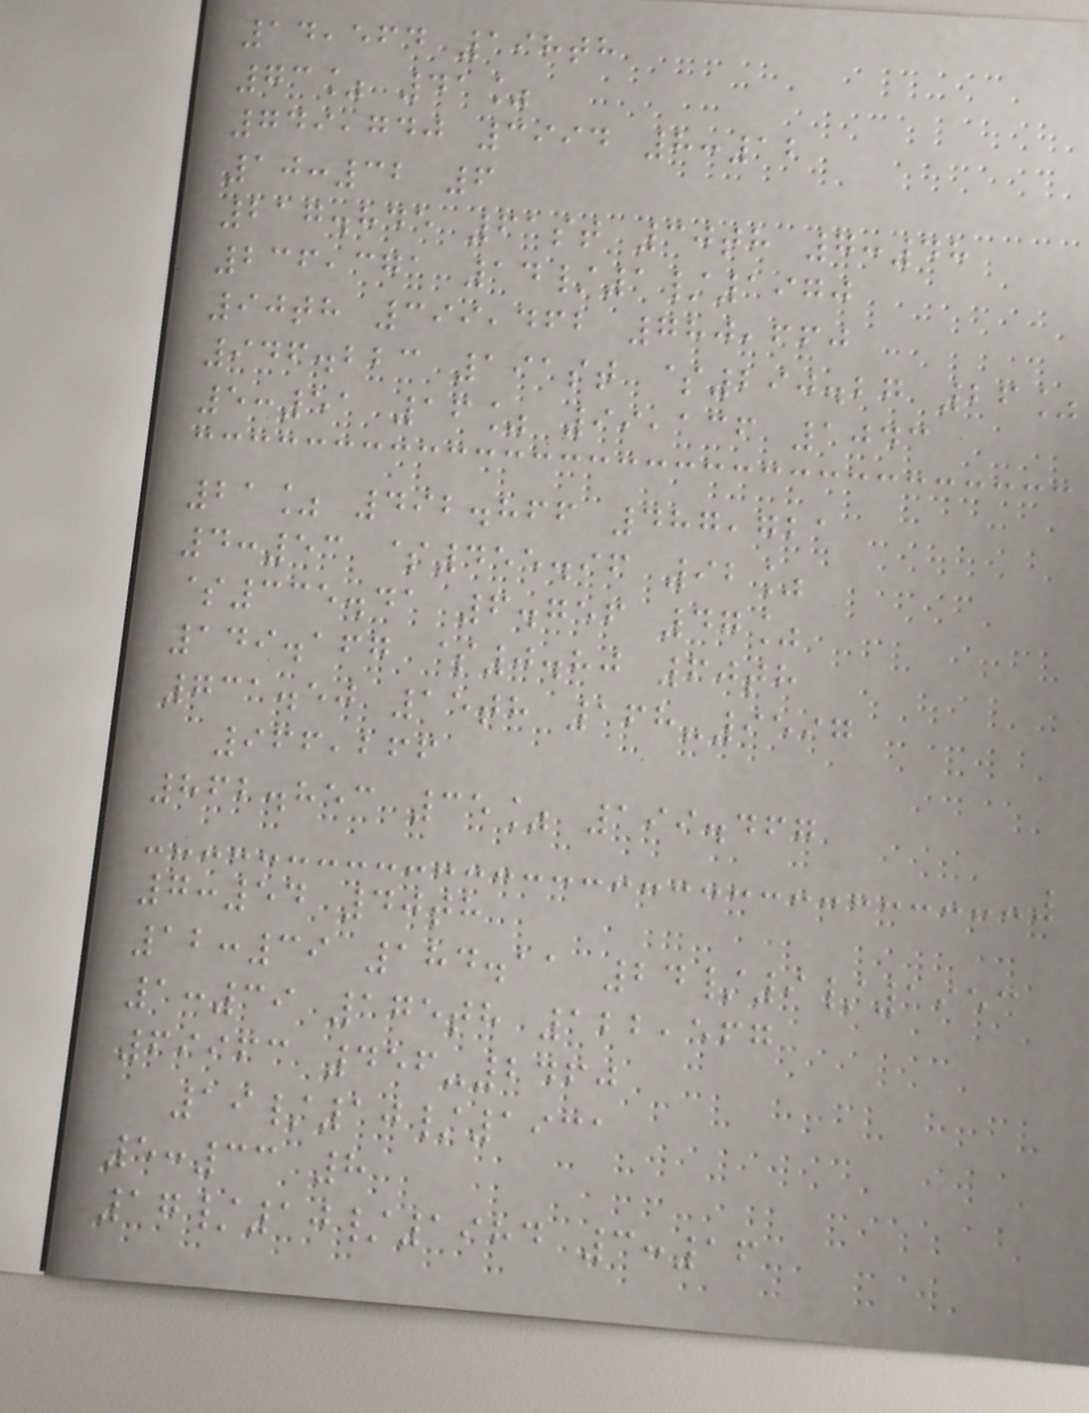14,564 198th
73% 41%
749,740 3994 8:12
10:32 6
217.845 61st 30th 7:48
236,371 14/1/1970
90th 399,462 780,660
946.223 191st $290.27 26%
5:51 16% 99,136 1043
21% 492.866 487,721
4:53 $455.96 92%
$335.41 6.756 47%
149.167 $0.80 60th
731.50 15th 168-9597
966,266
862.853 35% 199.467
7:54 40th
12:39 184.11 24/9/1953
1:39 175th 122,567
69963 456-2460
19/10/1931
5:33 8
17/10/1984 3:16
